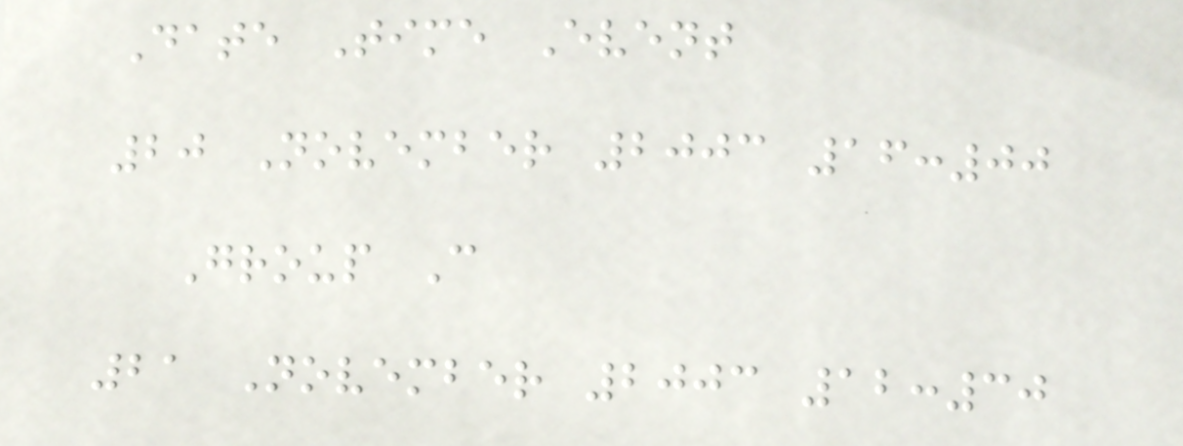Date Time Event
20 November 2003 16:00
Group C
21 November 2003 12:30
